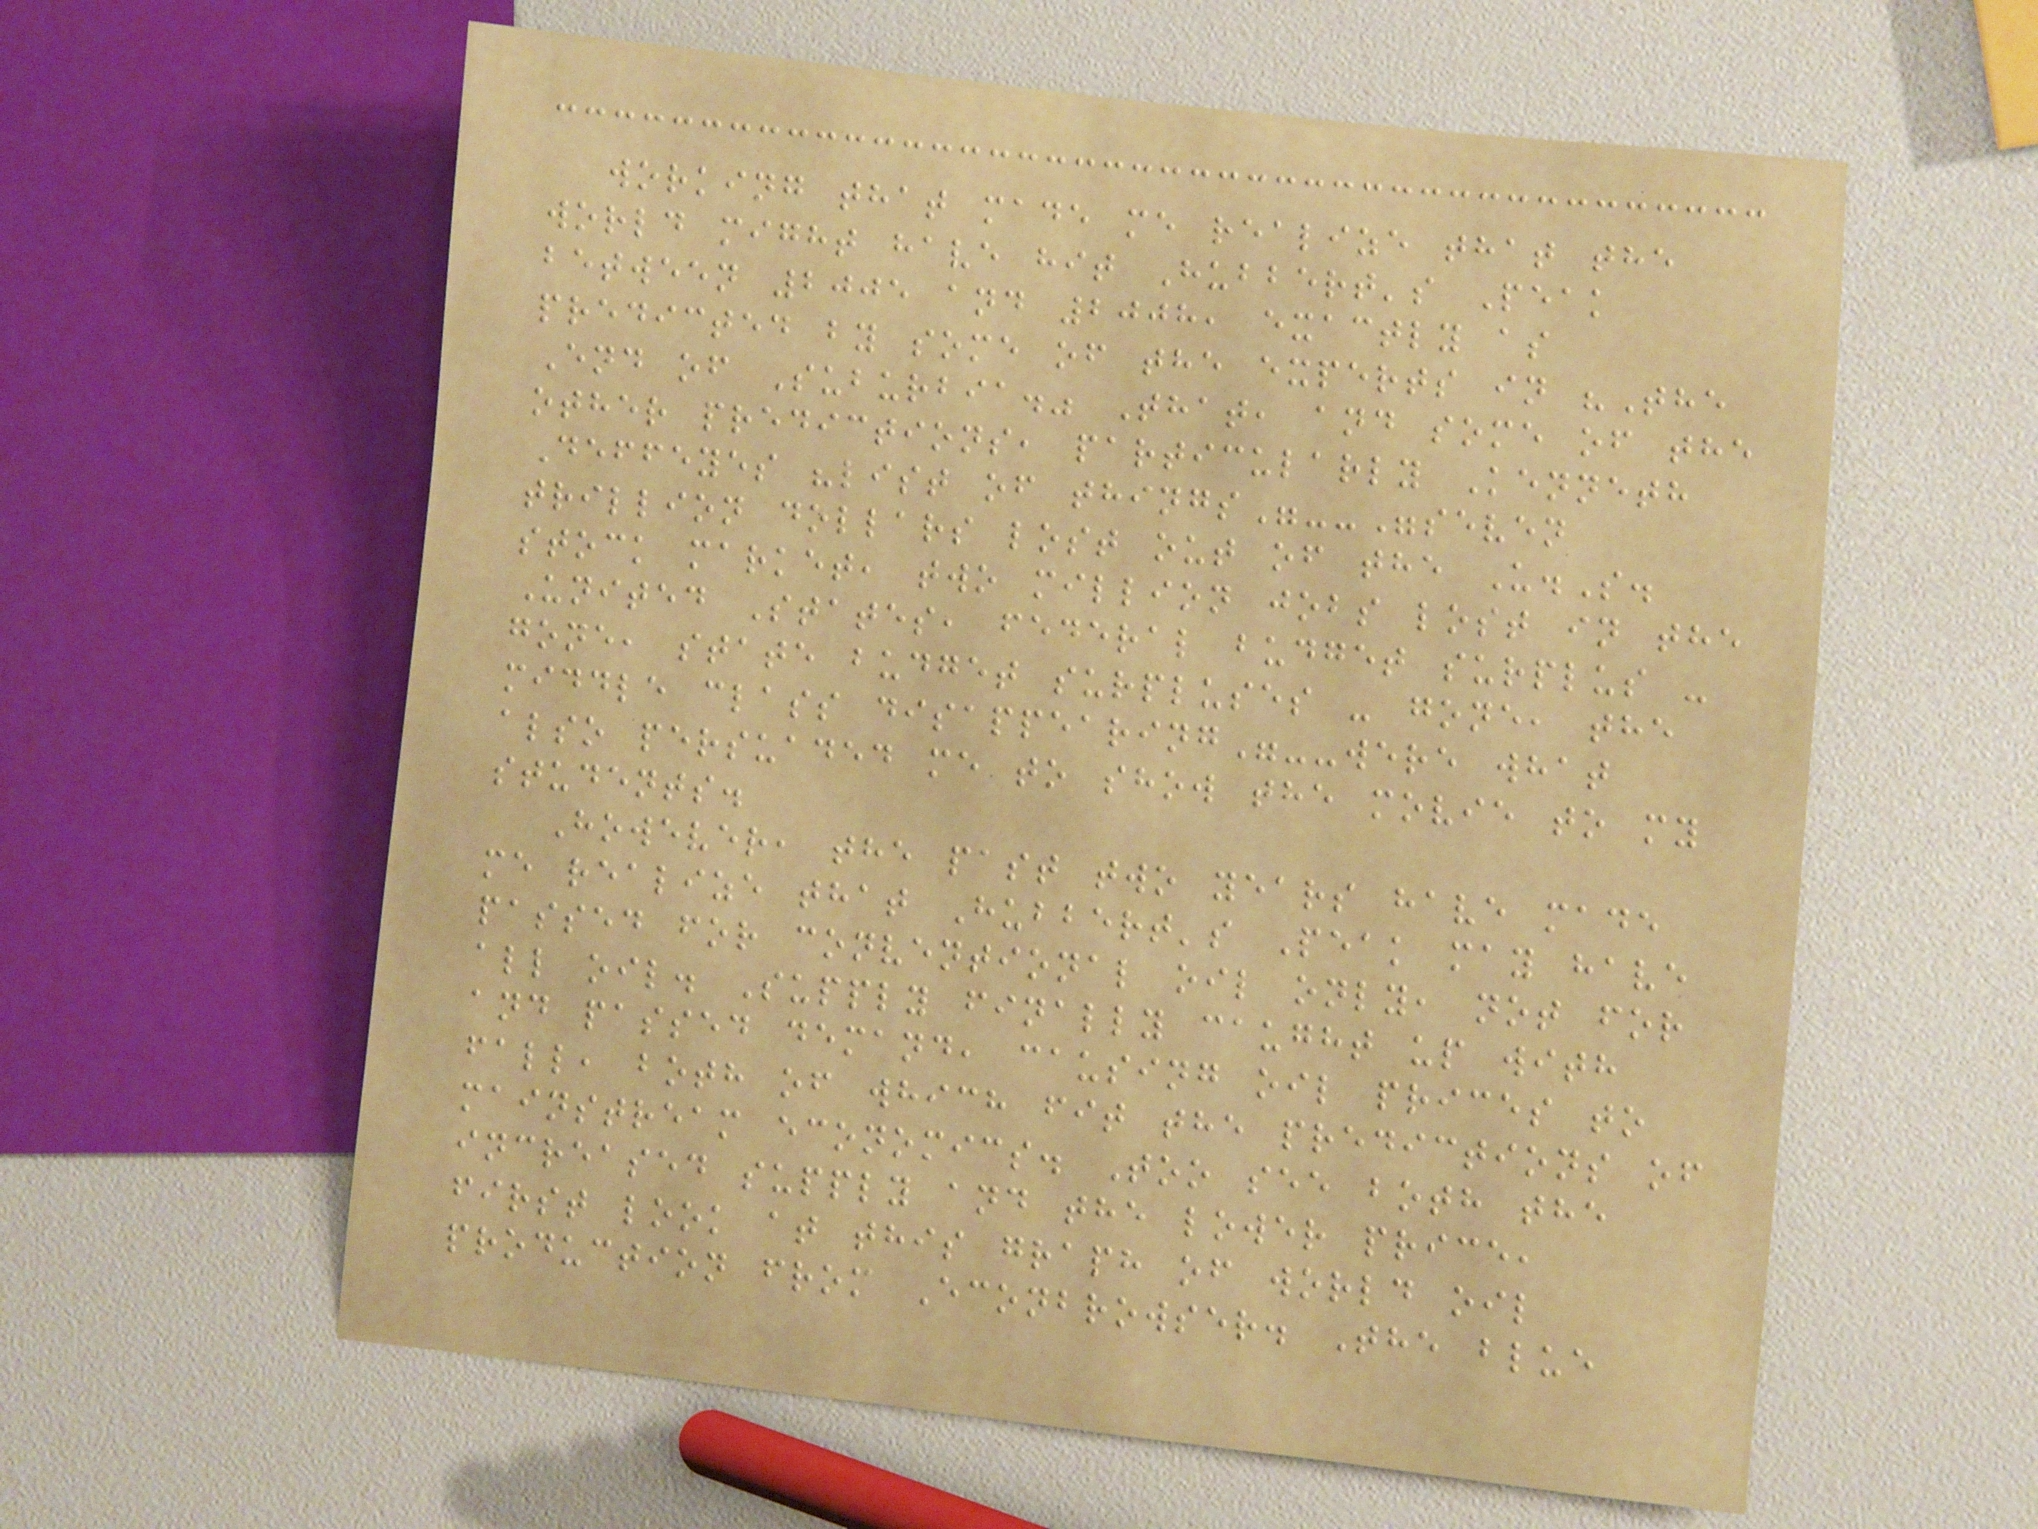working that made me realize that the
world might have hit Hubbert's Peak
between 2005 and 2008, exactly as
predicted by some of the experts in "The
End of Suburbia." That, and some of the
other predictions, particularly Kenneth
Deffeyes "list of things"--"seven
trillion dollars lost out of the U.S.
stock market, two million jobs lost in the
United States, federal budget surplus -
gone, state budget surpluses - gone, the
middle class disappearing"--were what
also persuaded me to show the movie to my
students.
However, the past two years have made
me realize that Hubbert's Peak may have
passed for conventional oil only, not for
all oil. Supply finally caught up with
and passed demand, causing oil prices to
fall, both of which fit the predictions of
mainstream economics. Too see both the
increased supply and the lower price,
first look at this graph of world oil
production from Econbrowser. The blue
